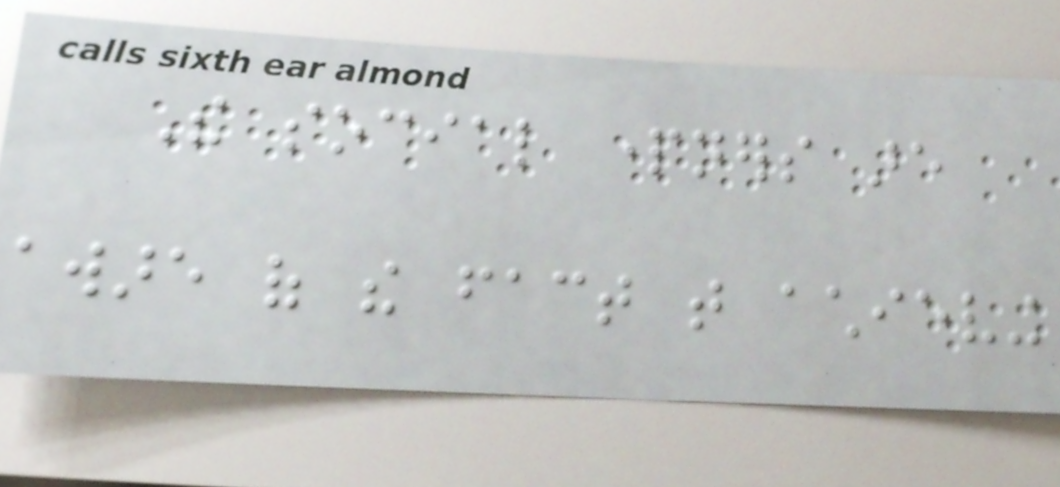The social partners are
aware of the fact that achieving
